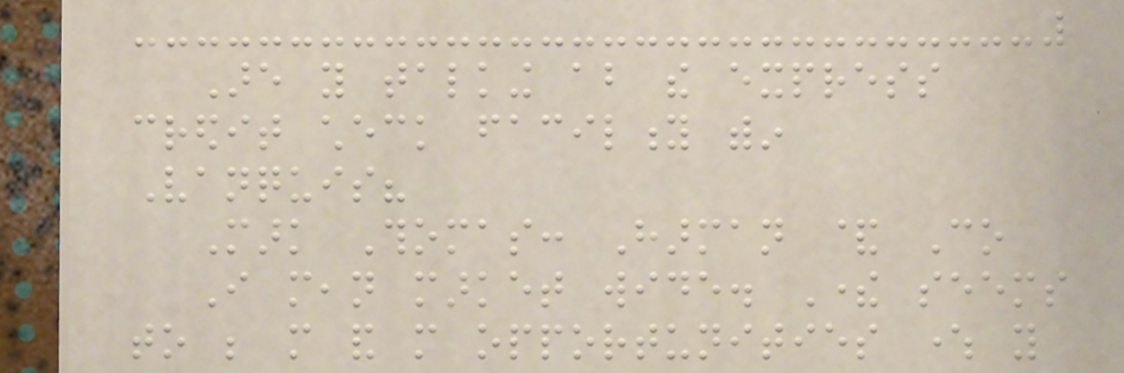Are you talking about the express
credit check facility within
Vanquis?
Mark Thomas: Harman & Co
I mean market wide. There seems
to be more and more opportunities where you
